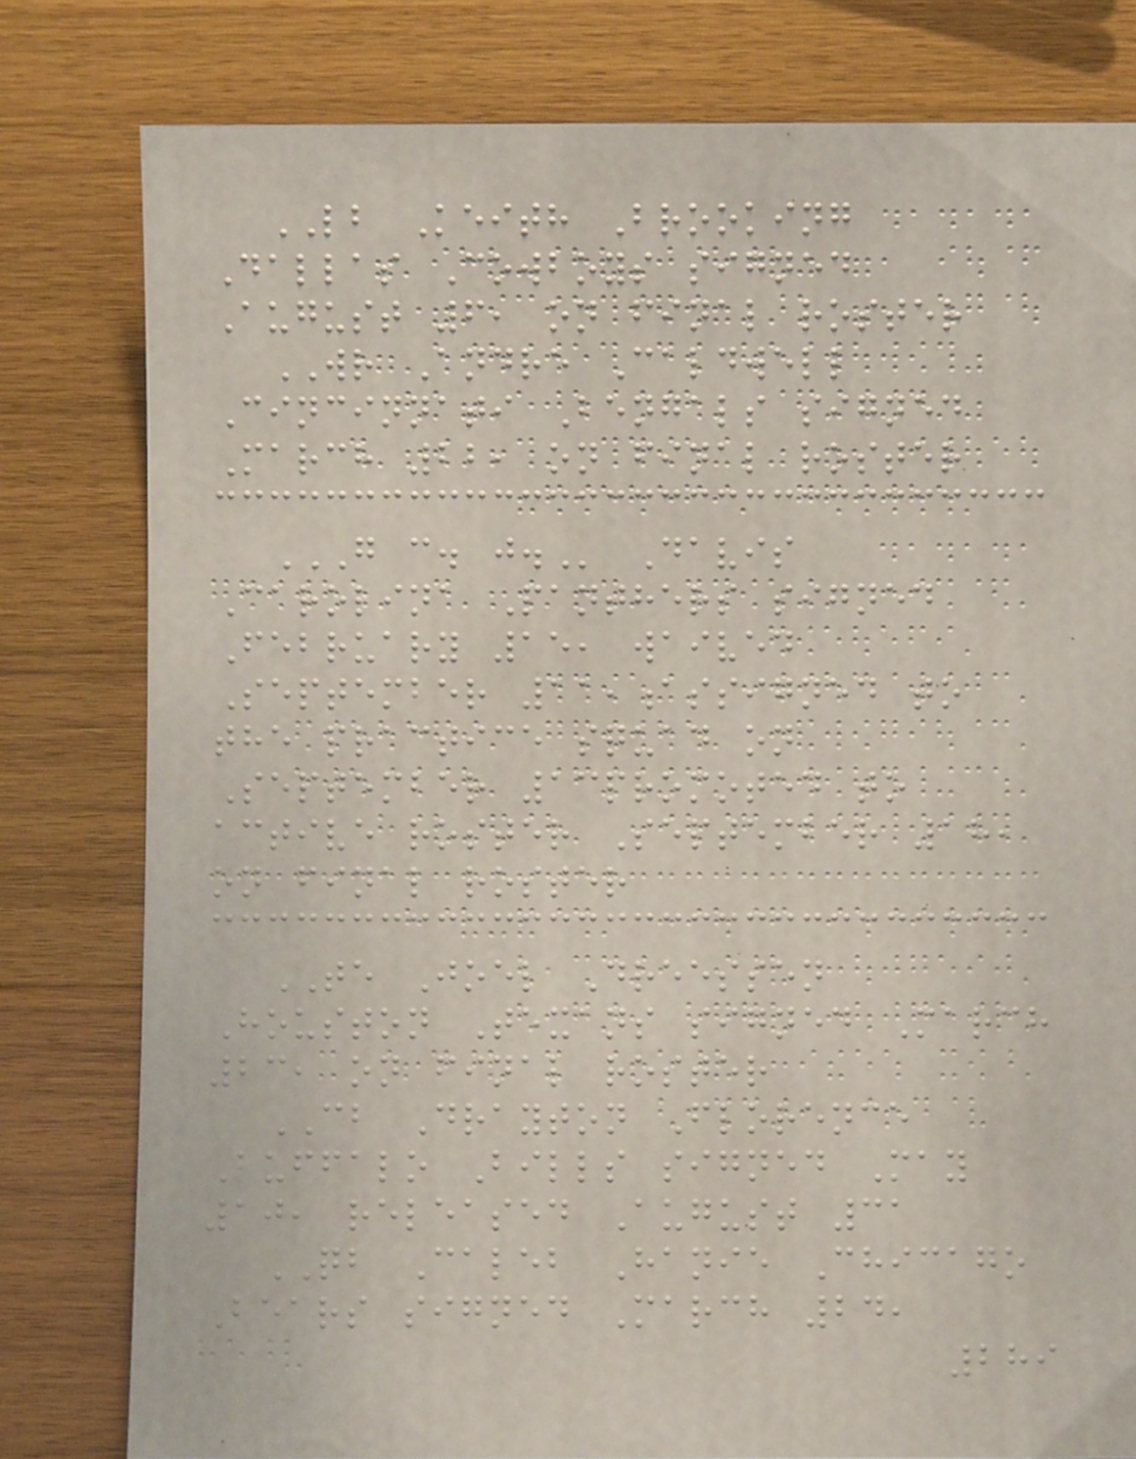LB Keith Brooking
Dallas Cowboys signed
August 6, on final roster
WR Andre Caldwell
Cincinnati Bengals signed
March 22, on final roster
G C. J. Davis
Carolina Panthers signed
February 15, waived
September 11,assigned to
the practice squad on
September 13promoted to
active roster September 18,
on final roster
TE Joel Dreessen
Houston Texans signed March
23, on final roster
CB Drayton Florence
Buffalo Bills signed May
10, released August 31
QB Caleb Hanie Chicago
Bears signed March 24,
289
